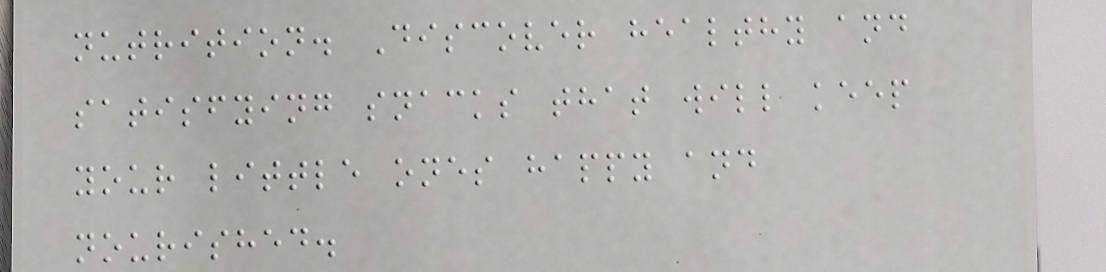nutrition. Discover healthy and
satisfying snacks that will keep
your little ones happy and
nourished.
